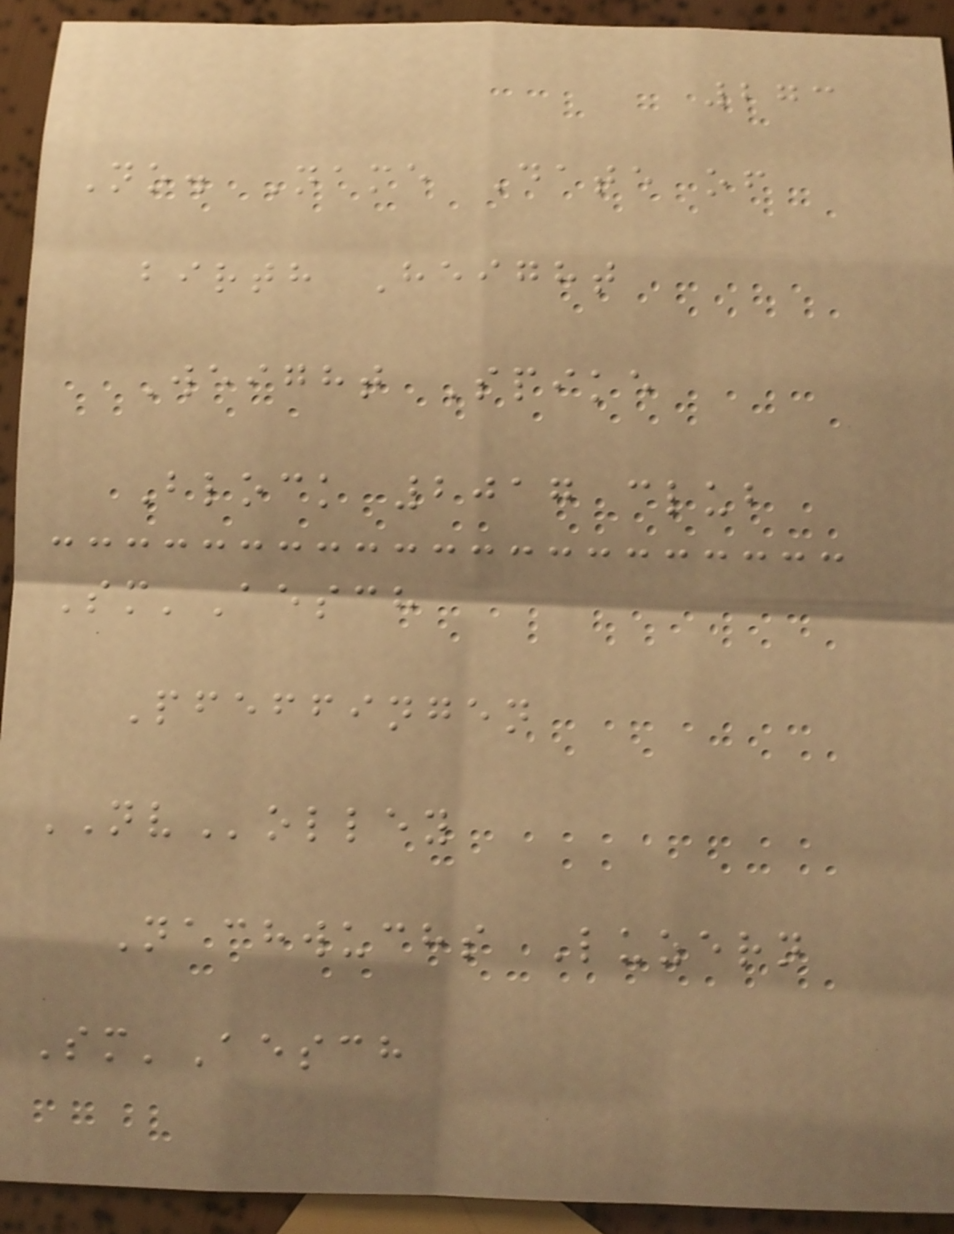273
No. Name Date of
birth Height
Weight Spike
Block 2017 club
Sm'Aesch
Pfeffingen
NVolley
Nachwuchs Luzern
Sm'Aesch
